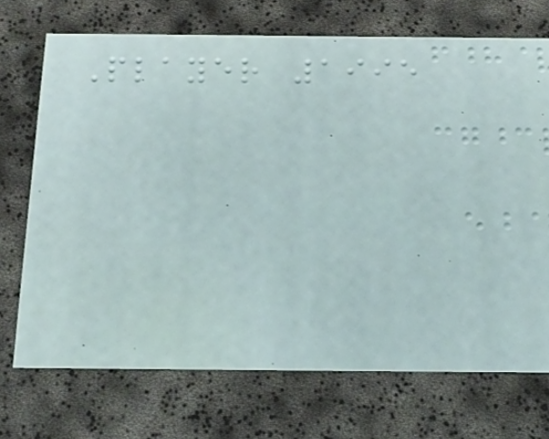Player 1995
